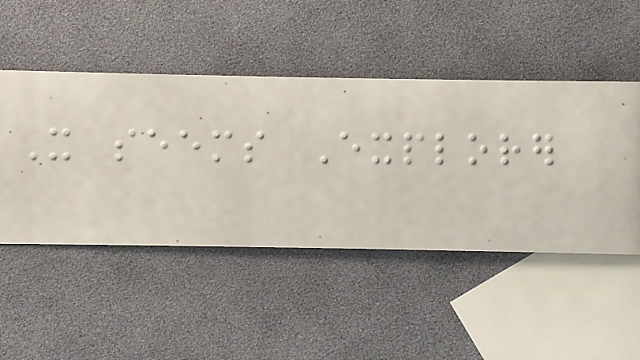It seems Explorer
